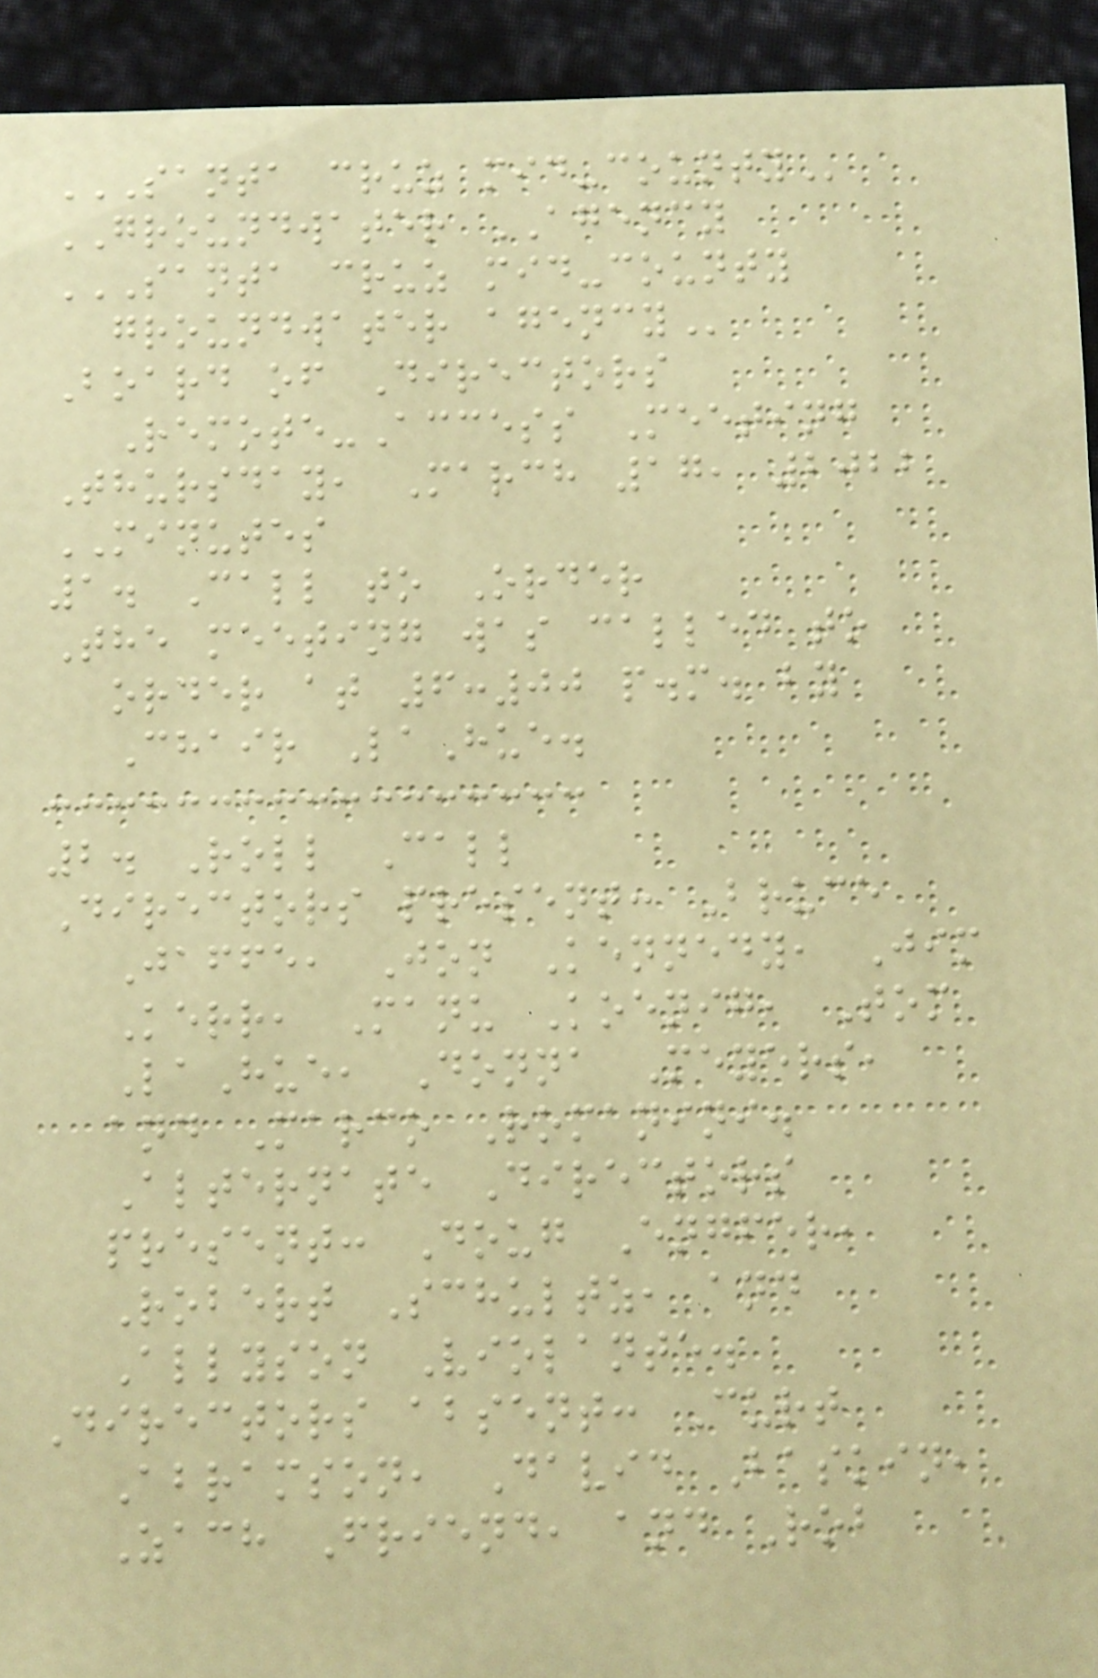SANTA CRUZ MID-COUNTY
GROUNDWATER AGENCY
SANTA CRUZ MID-COUNTY
GROUNDWATER AGENCY
Board of Directors
Remote-Access Meeting
Thursday, March 17, 2022
MINUTES
1. Call to Order
The meeting was called to
order at 6:00 p.m. by
Chair LaHue.
2. Roll Call
Directors present: Bruce
Jaffe, Jon Kennedy, Jim
Kerr, Manu Koenig, Tom
LaHue, Donna Meyers,
and Marco Romanini.
Alternate Directors
present: Doug Engfer,
Robert Schultz, and
Allyson Violante.
Directors absent: Curt
Abramson, David Baskin,
Zach Friend, and Rob
